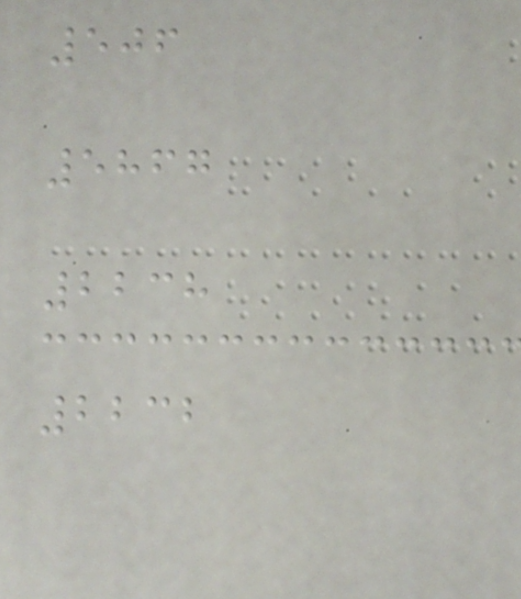506
5867
2238
2232
